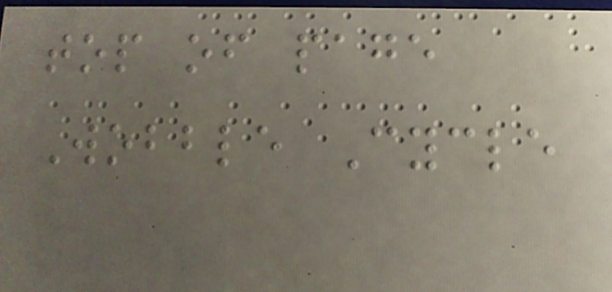top of page
Wobble Cycle
